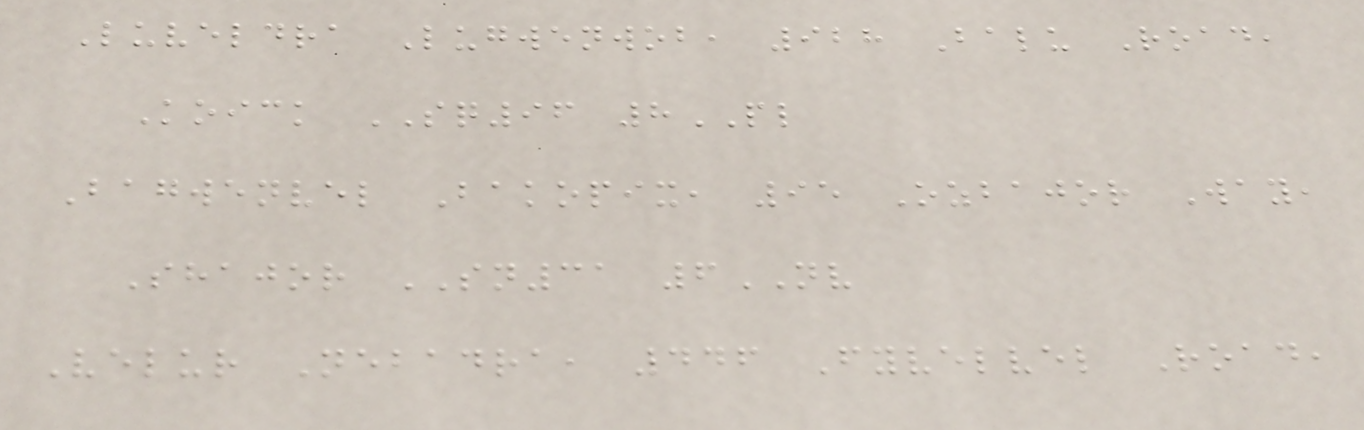Luveldra Lugwenwob, 928 Balu Road,
Koick SQ96 8PL
Bagwenvel Bakopix, 95 Ozbajor Way,
Shajor SN31 6NV
Velur Nebadra, 446 Fyvelvel Road,
